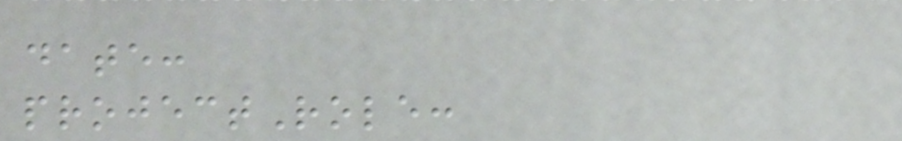date:
projectRole:
